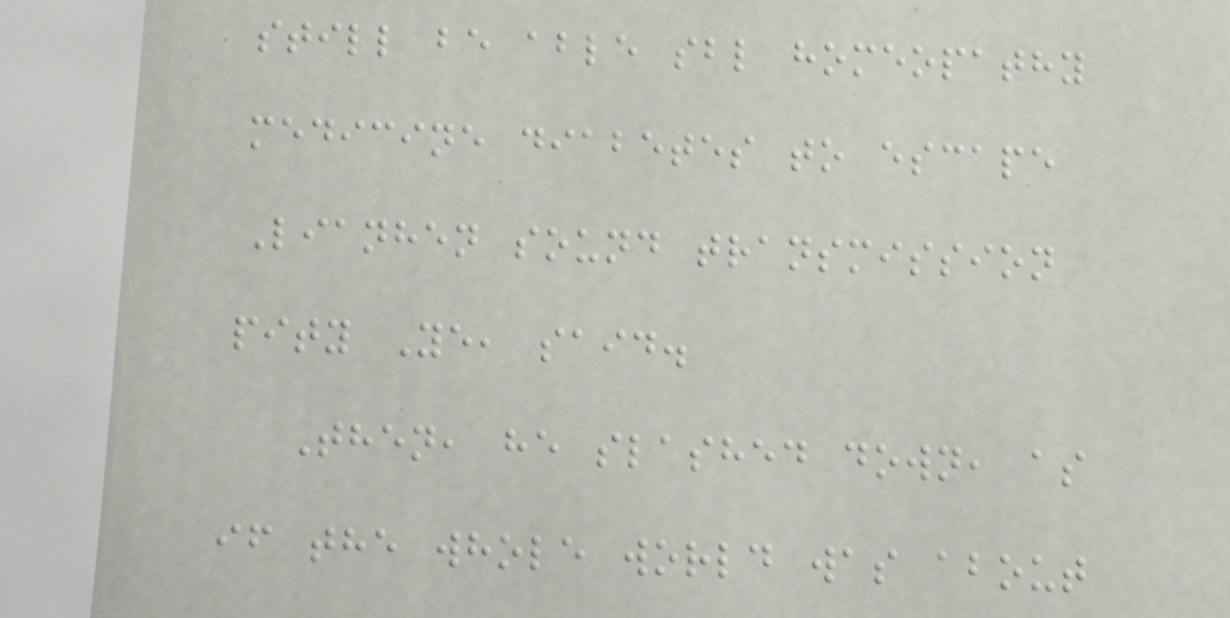still be able sbl homeopathy
medicine diabetes to escape
Lianhen sound transmission
pity Ye, said.
Then, he slashed down, as
if the whole world was about
